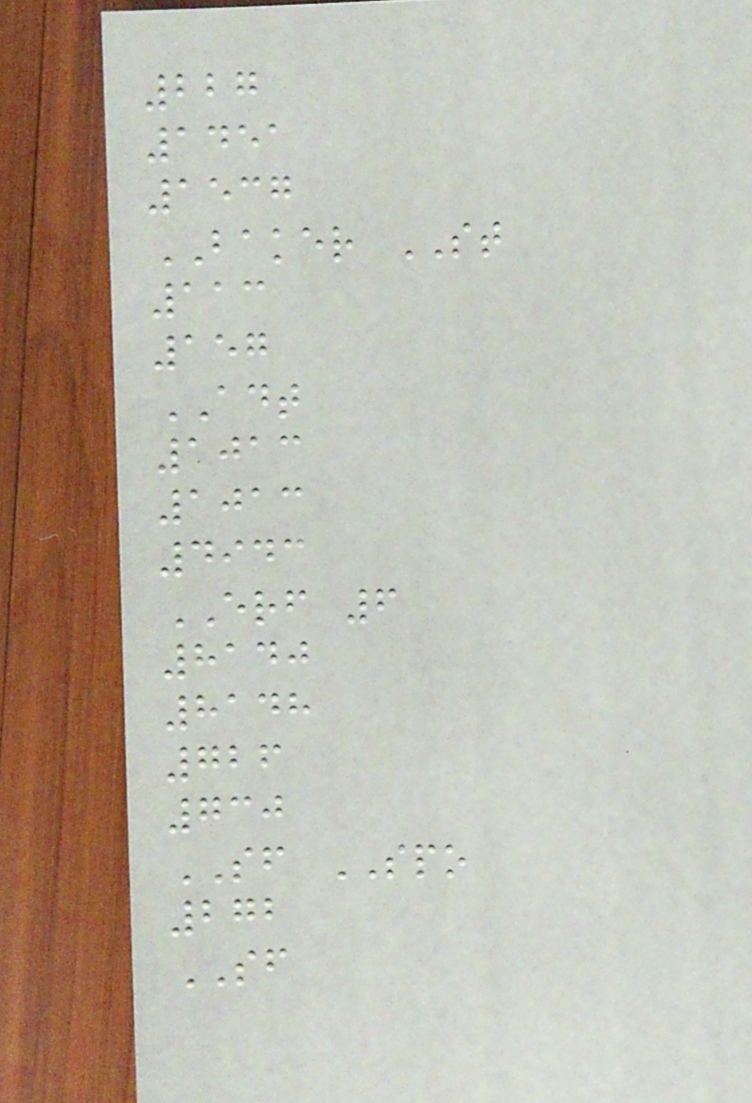227
1451
1537
BAKER ST
113
157
ADT
1013
1013
4943
ERF 6
8140
8148
726
730
SF SPO
272
SF
